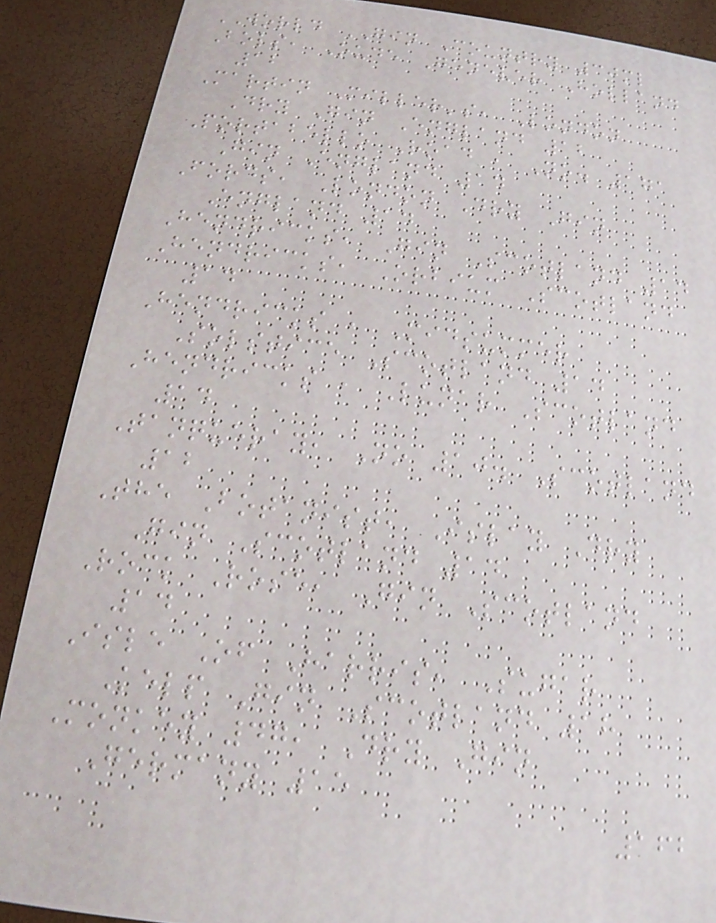WORLD GIN Country 30ml
Bols, Oude Genever Holland
12
Martin Miller's, London
Dry Gin England 12
Portabello Road , No. 171
Gin England 14
Fords, London Dry Gin
England 14
Hendricks, Gin Scotland 14
Hendricks, Orbium Scotland
14
Hendricks , Midsummer
Solstice Scotland 14
Hendricks , Lunar Scotland
14
Tanqueray, No 10. Scotland
12
The Botanist, Islay Dry
Gin Scotland 14
Rock Rose, Gin Scotland
14
Isle Of Harris, Sugar
Kelp Gin Scotland 18
Monkey 47, Dry Gin
Germany 15
162
